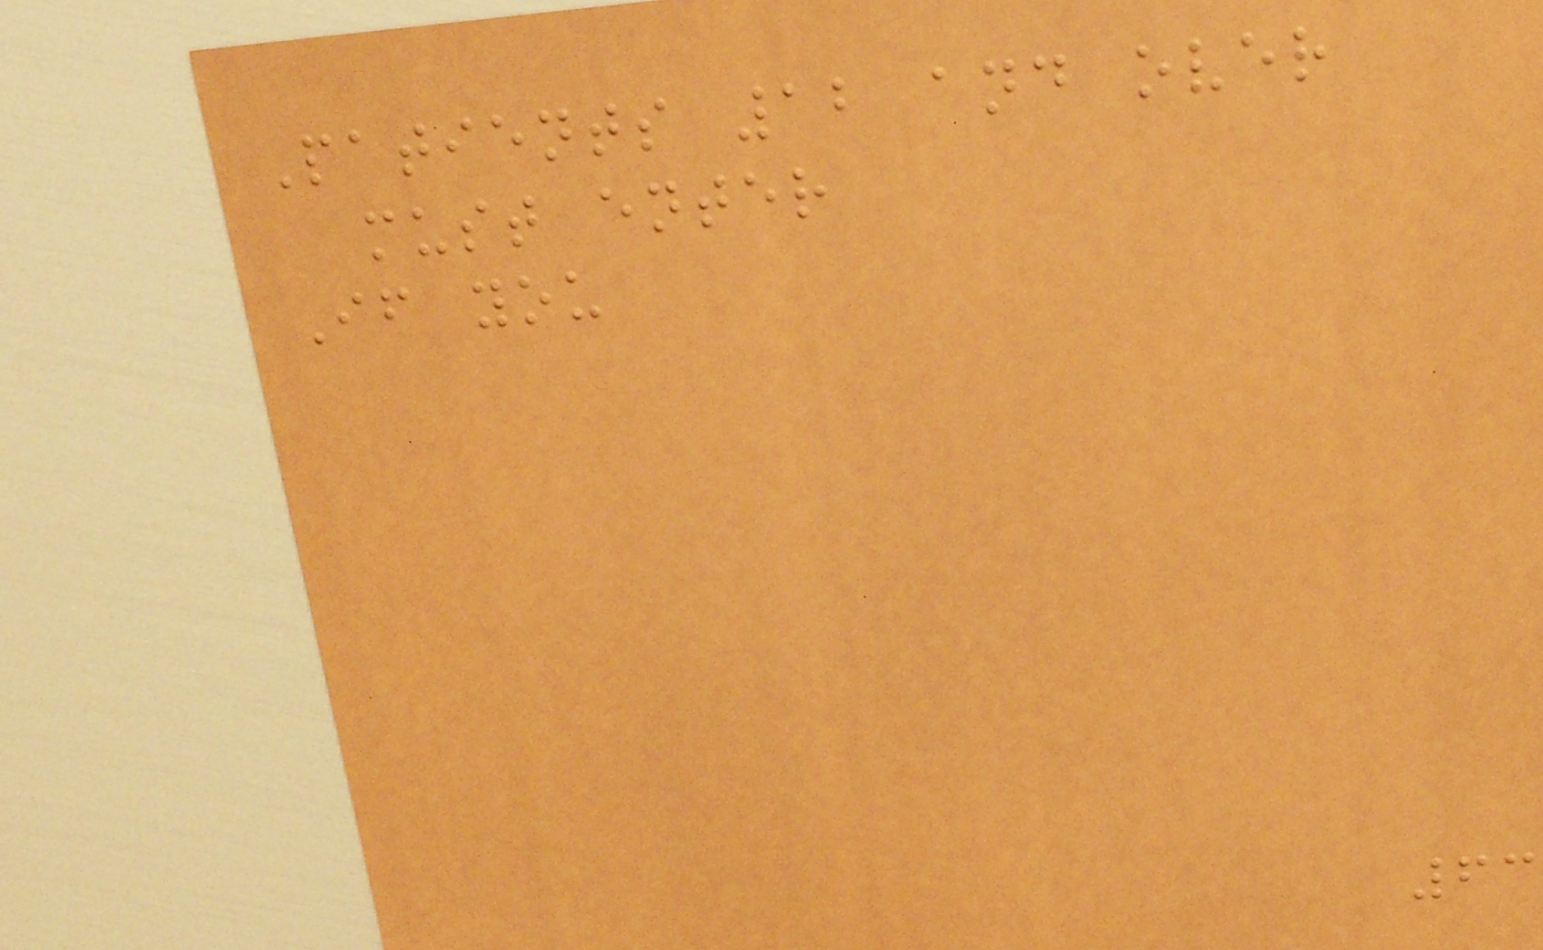Patients 12 and over
must enter
If you
63
